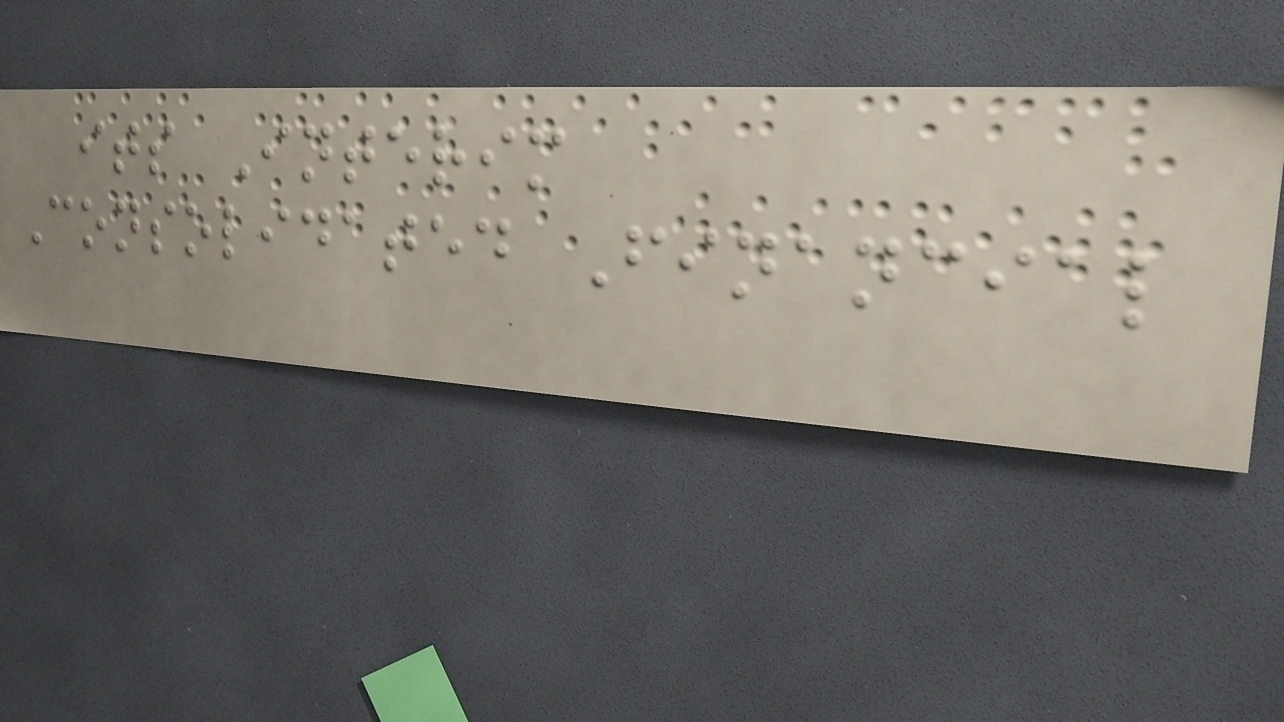its Interim
Consolidated Financial
